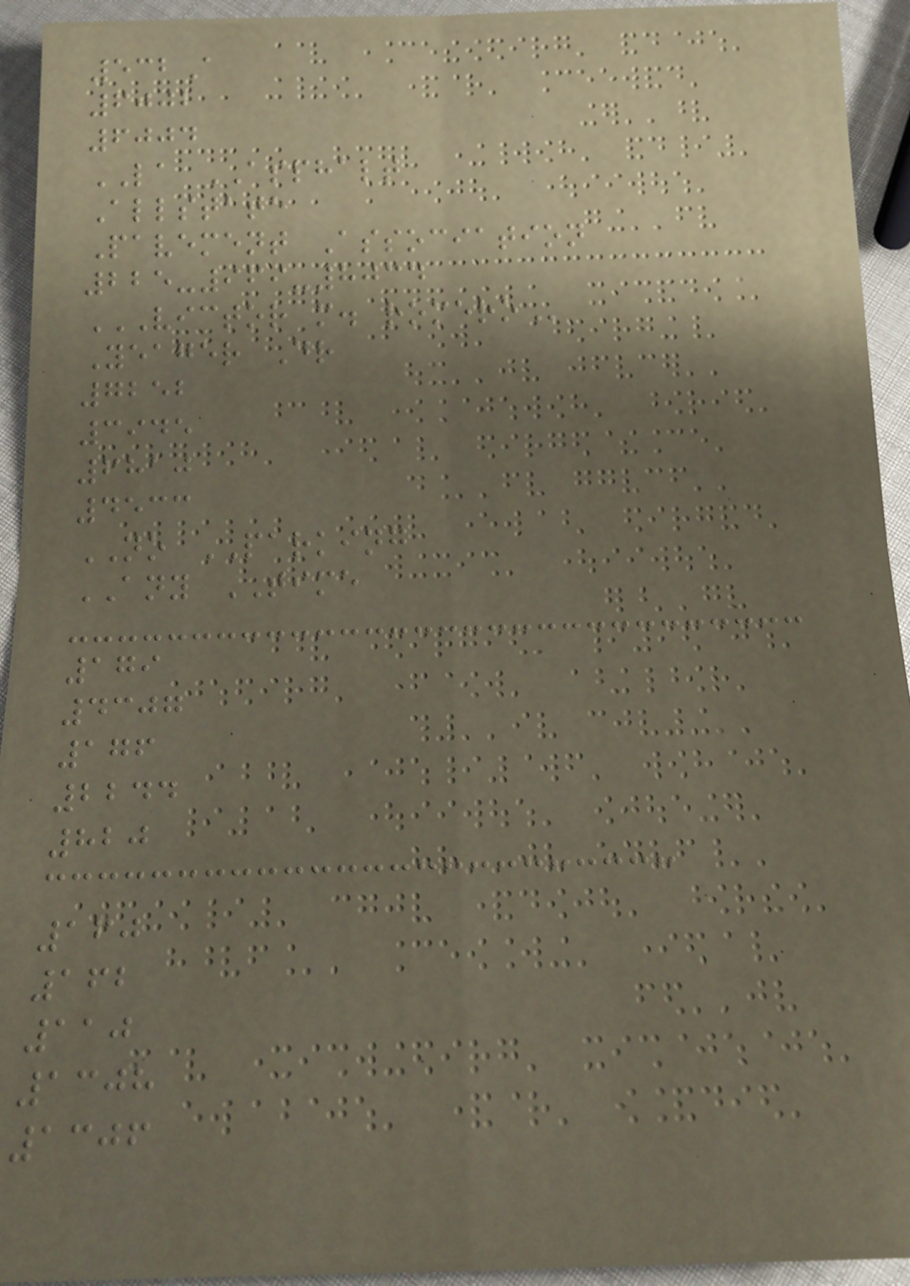532A
6002
6004
LA ASPHALT
Allstate
Pavement Association
225-969-8034
VICTOR M. ROMERO
Yeager Dr
7252
3945
6810
4533
NO PARKING
ANY TIME
179
4307
176
2244
820
160
162
110
1308
1306
